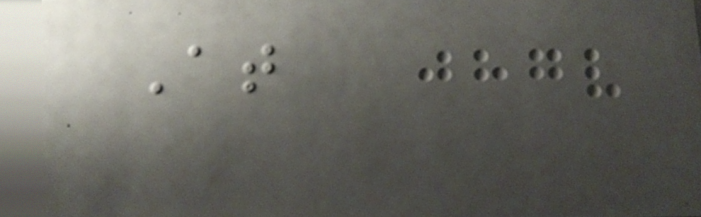At
